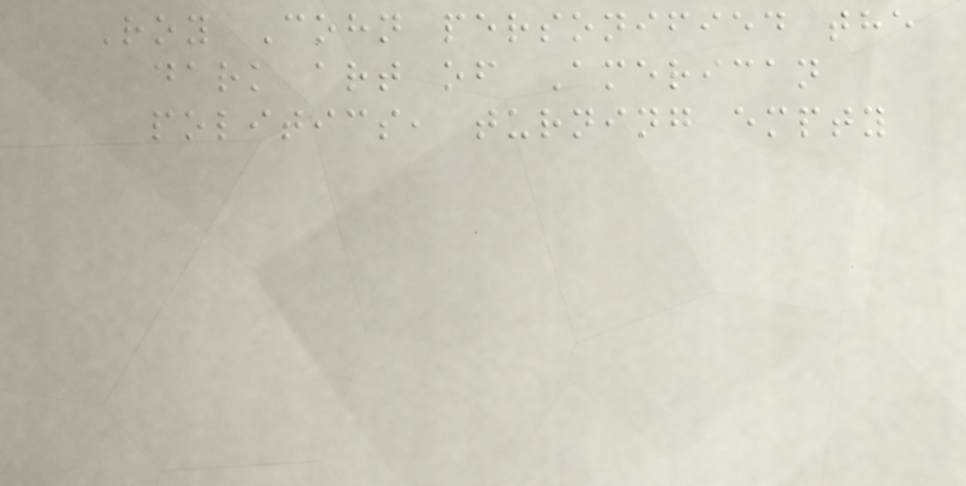Roy Cohn personified the
dark art of American
politics, turning empty
